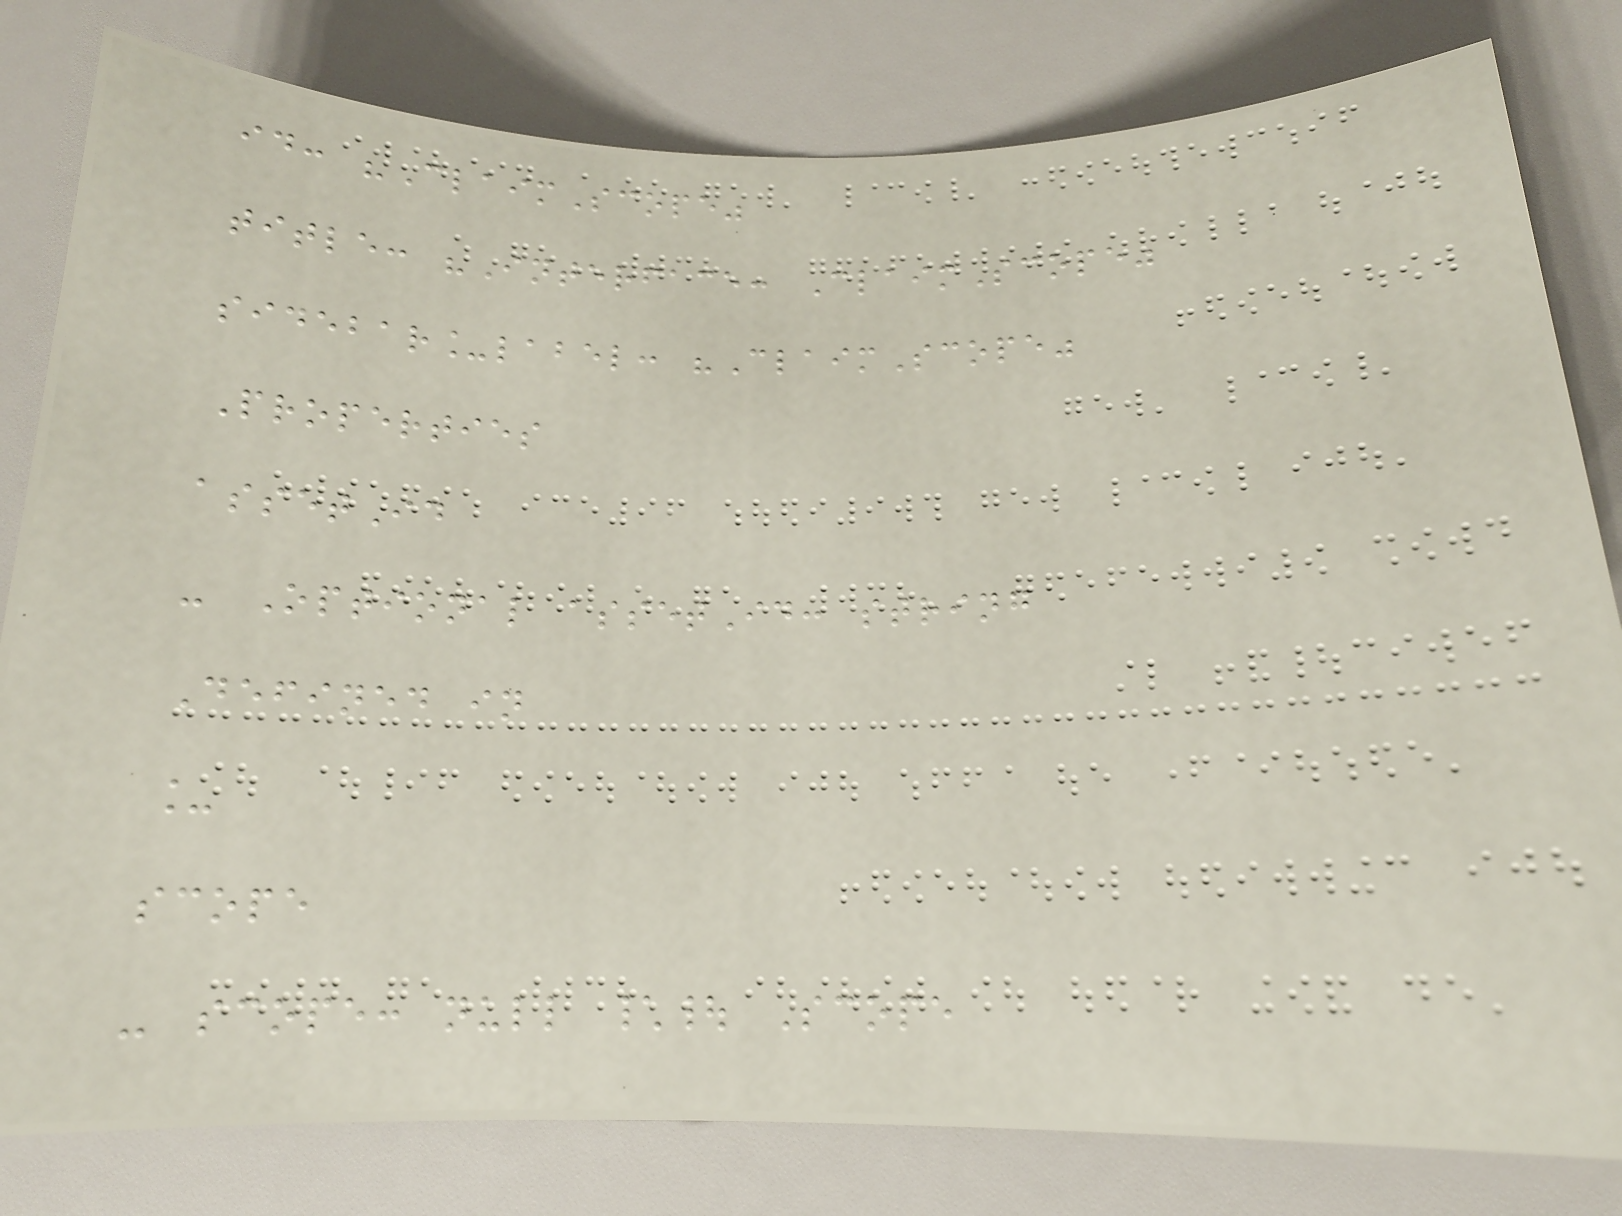id: "ClaimScope"
title: "Interface: ClaimScope"
sidebar_label: "ClaimScope"
Properties
assetId
- Optional assetId: string
Defined in
_
scope
- scope: null \| Scope
